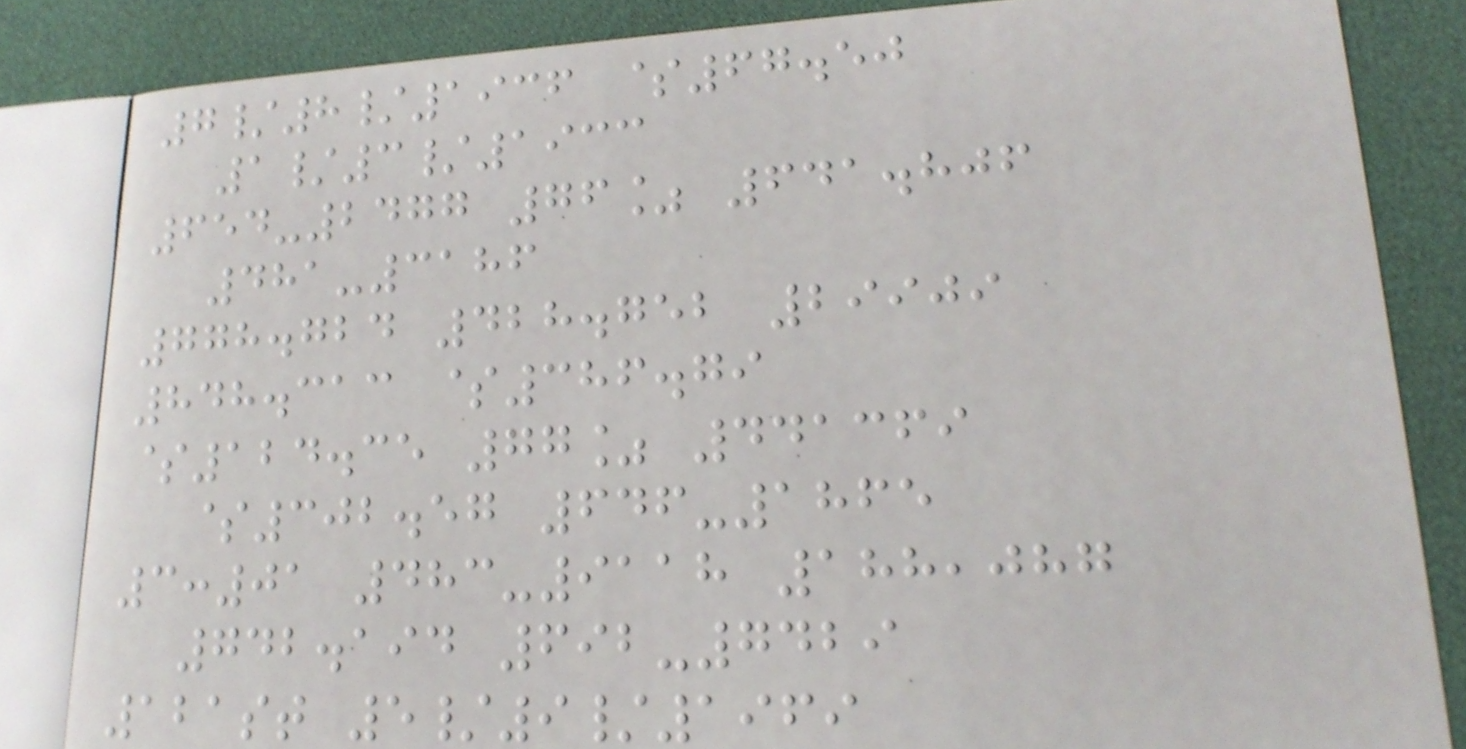7/8/1936 $67.50
1/3/1933
654-2477 76% 641.806
481-3186
778.724 428.752 29909
848.313 $386.79
$124.35 77% 441369
$302.57 646-1865
3:01 483-9118 188,087
742.194 692-7429
121st 5/9/1969
